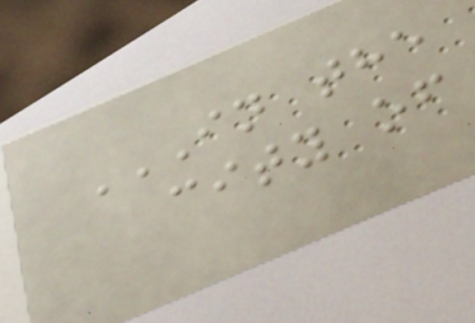IN THE
CITY OF
